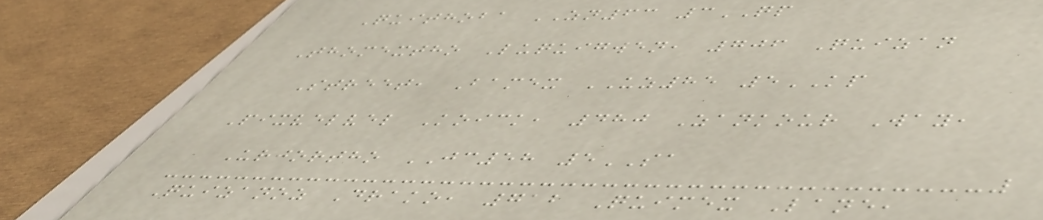Quithoba ZN63 3QP
Thomextho Luquigwen, 706 Quizan
Street, Bamex UZ85 5KP
Pixvelvel Koick, 480 Zankour Way,
Urjortho JC58 5SA
Quizanoz Drako, 712 Quimex Lane,
